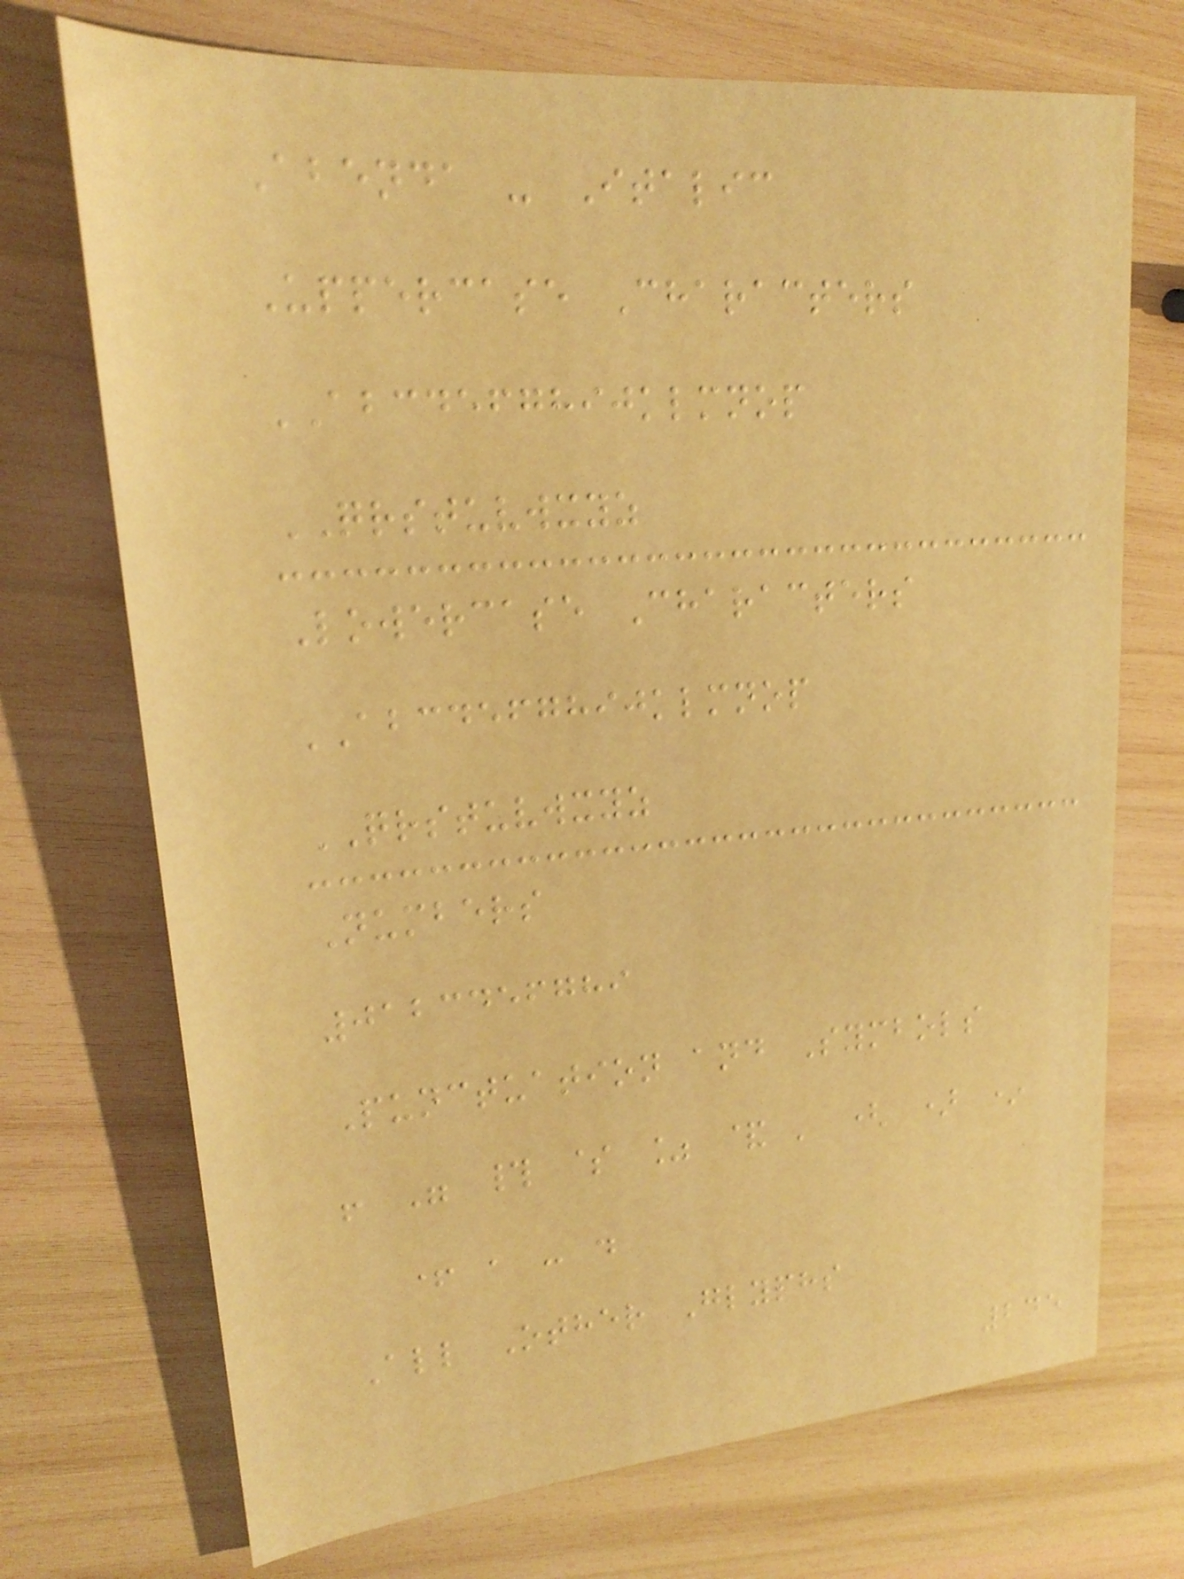Abenda - Italic
Uppercase Characters
ABCDEFGHIJKLMNOP
QRSTUVWXYZ
Lowercase Characters
ABCDEFGHIJKLMNOP
QRSTUVWXYZ
Numbers
0123456789
Punctuation and Symbols
! " # $ % & ' ( ) *
+ , - .
All Other Glyphs
245
